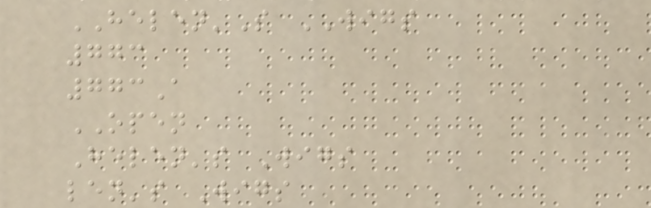HELEN'S WIGS
773
773A
OPEN
Helen's Wigs
len's Wigs
